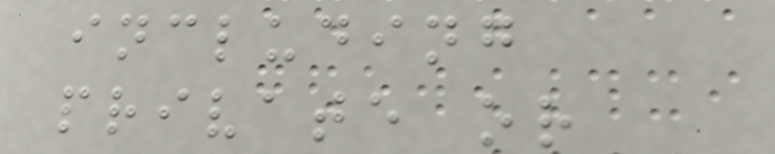including
private or
